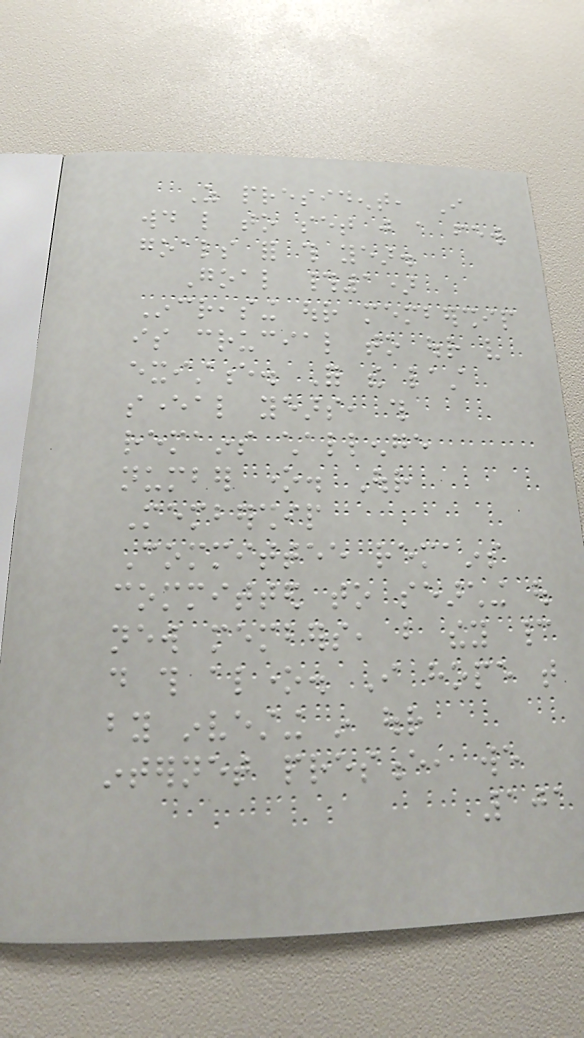As president, I
would like to set just a few
goals for this year.
Goal #1)
Increasing our membership
is crucial to our very
existence. For the last
several years, this
remains challenge
number one. Our
Membership
Committee remains
committed to searching out
new members, but they cannot
do this alone. I hope that
by investing in our
internet presence, we
101
